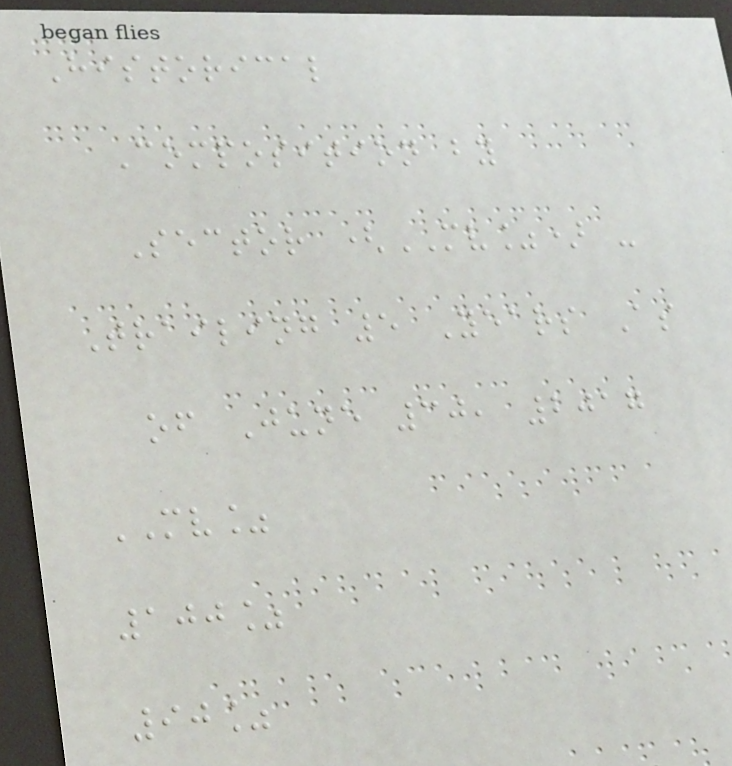Historical
Composition by
Sector (MV%) -
Trailing 5 Years As
of June 30, 2017
MV%
100%
90%
